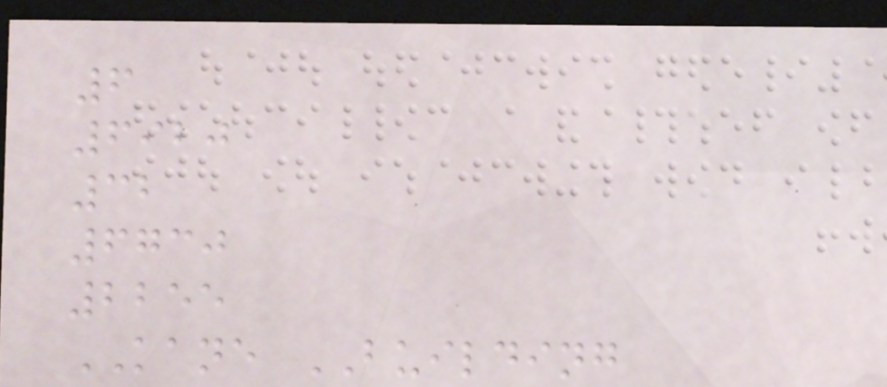6
6920
32
6730
2255
KANE BUILDING
